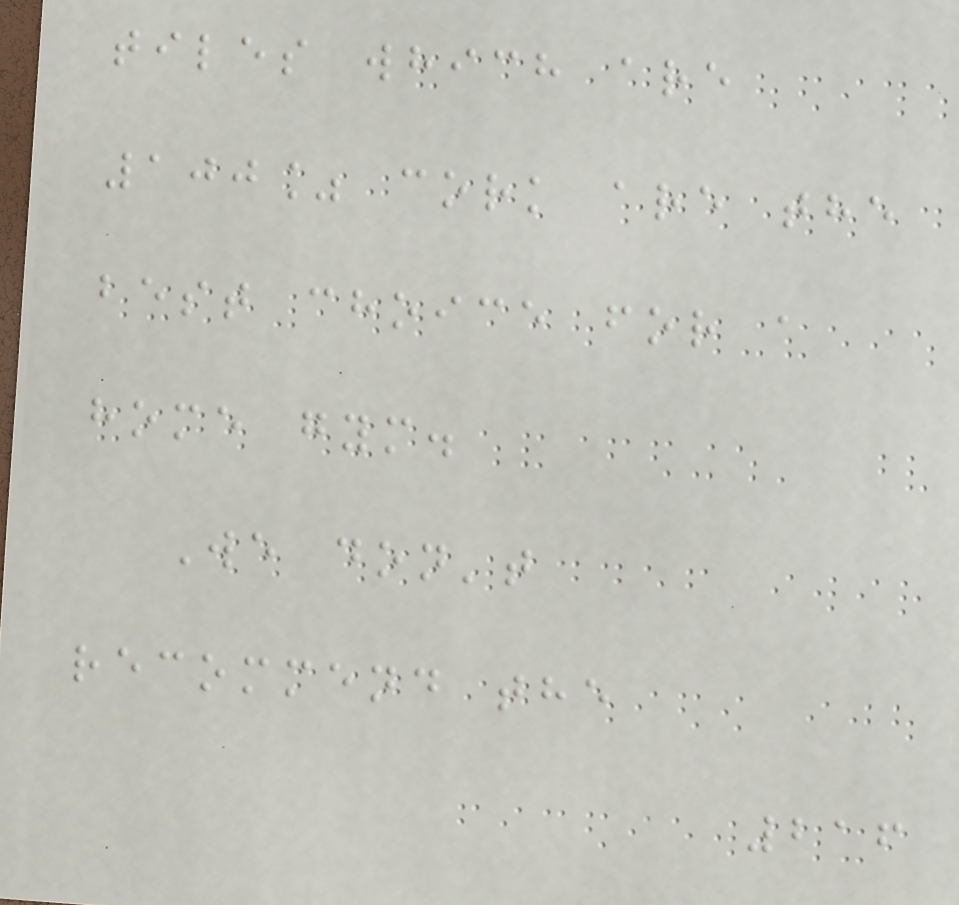tiles which are
100% cork are the
best choice for a
home gym.
We don't
recommend the
216
